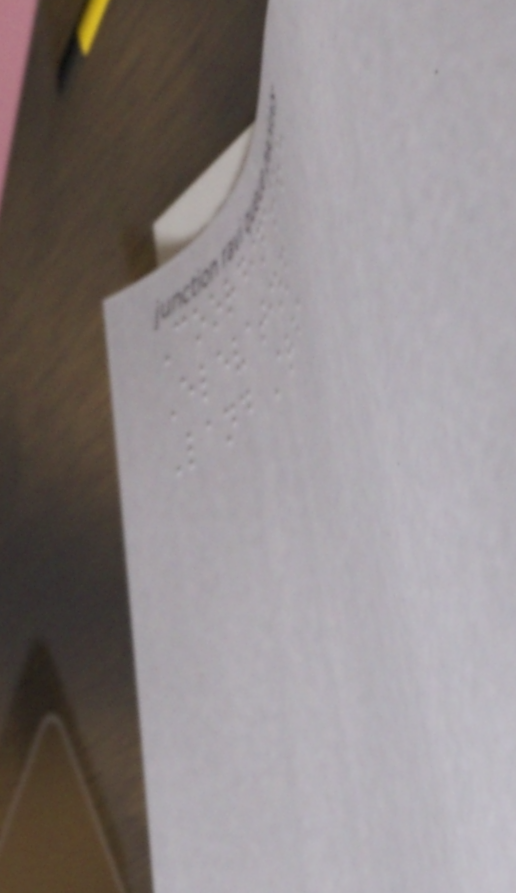Coordinates:
Elevation
Land Area
